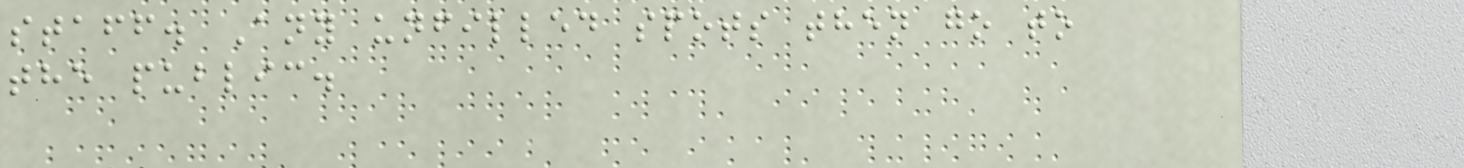staff. Any unfilled spots then go to
the public.
